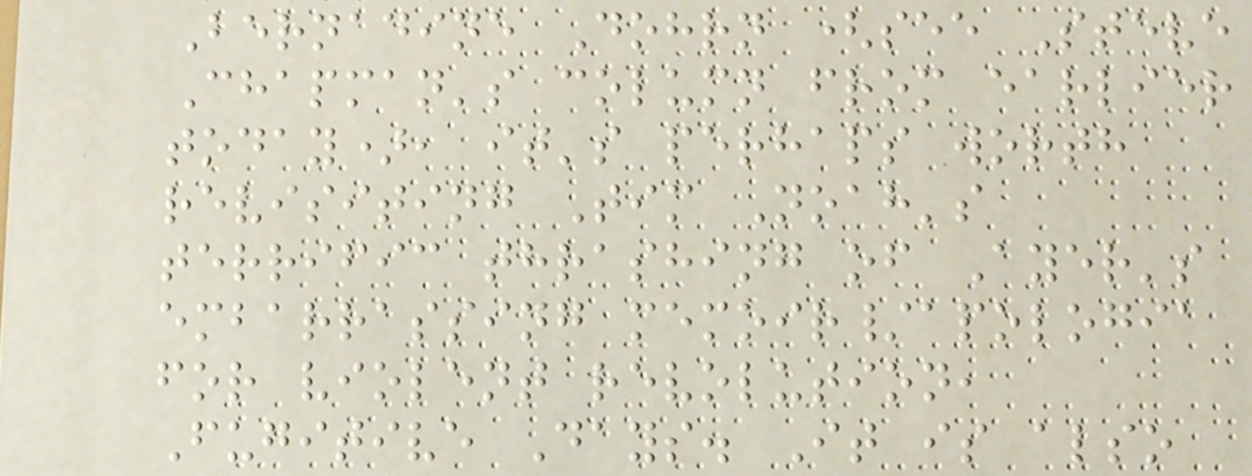Bernadine Dohrn (see Steve
Chapman's column from earlier
today), it's perhaps worth
revisiting Tim Noah's
terrific thrashing of Ayer's
embarrassing memoir/apologia
for violent revolution,
Fugitive Days. It is also
